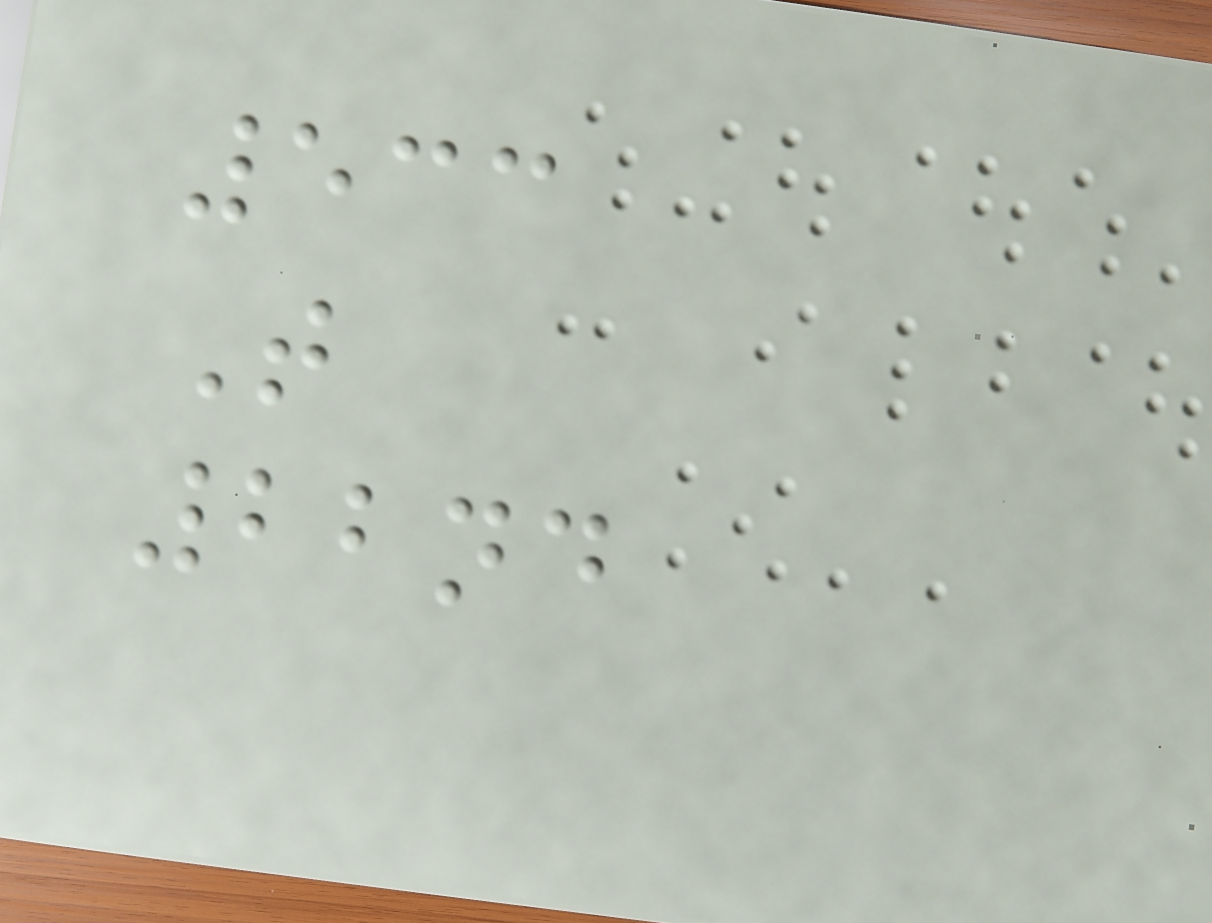533
T
22nd
